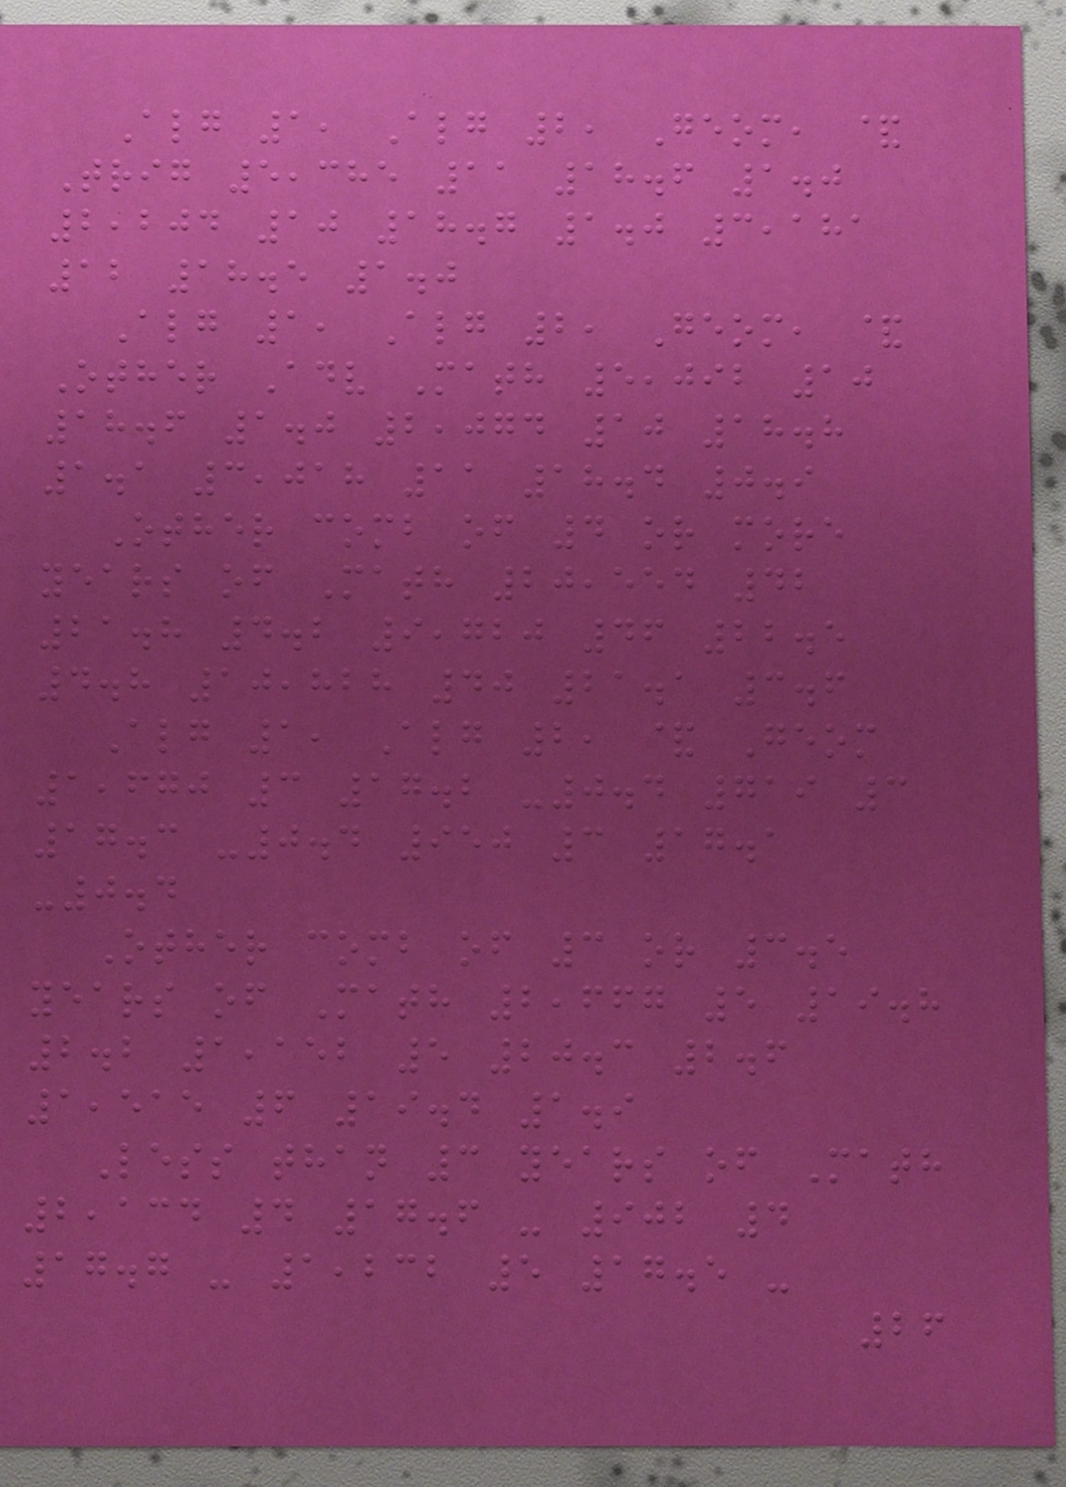Alg 1, Alg 2, Geom, &
Trig 5,385 11 18.6 1.0
2,204 10 18.7 1.0 3,181
12 18.5 1.0
Alg 1, Alg 2, Geom, &
Other Adv Math 5,092 10
18.6 1.0 2,074 10 18.8
1.1 3,018 11 18.4 0.9
Other comb of 4 or more
years of Math 20,554 42
21.8 4.2 9,720 46 22.5
4.8 10,828 40 21.1 3.6
Alg 1, Alg 2, & Geom
1,670 3 17.2 -0.4 719 3
17.3 -0.4 950 3 17.1
-0.4
Other comb of 3 or 3.5
years of Math 2,667 5 19.8
2.2 1,152 5 20.3 2.6
1,515 6 19.4 1.9
Less than 3 years of Math
2,134 4 17.6 - 902 4
17.7 - 1,232 5 17.5 -
26
